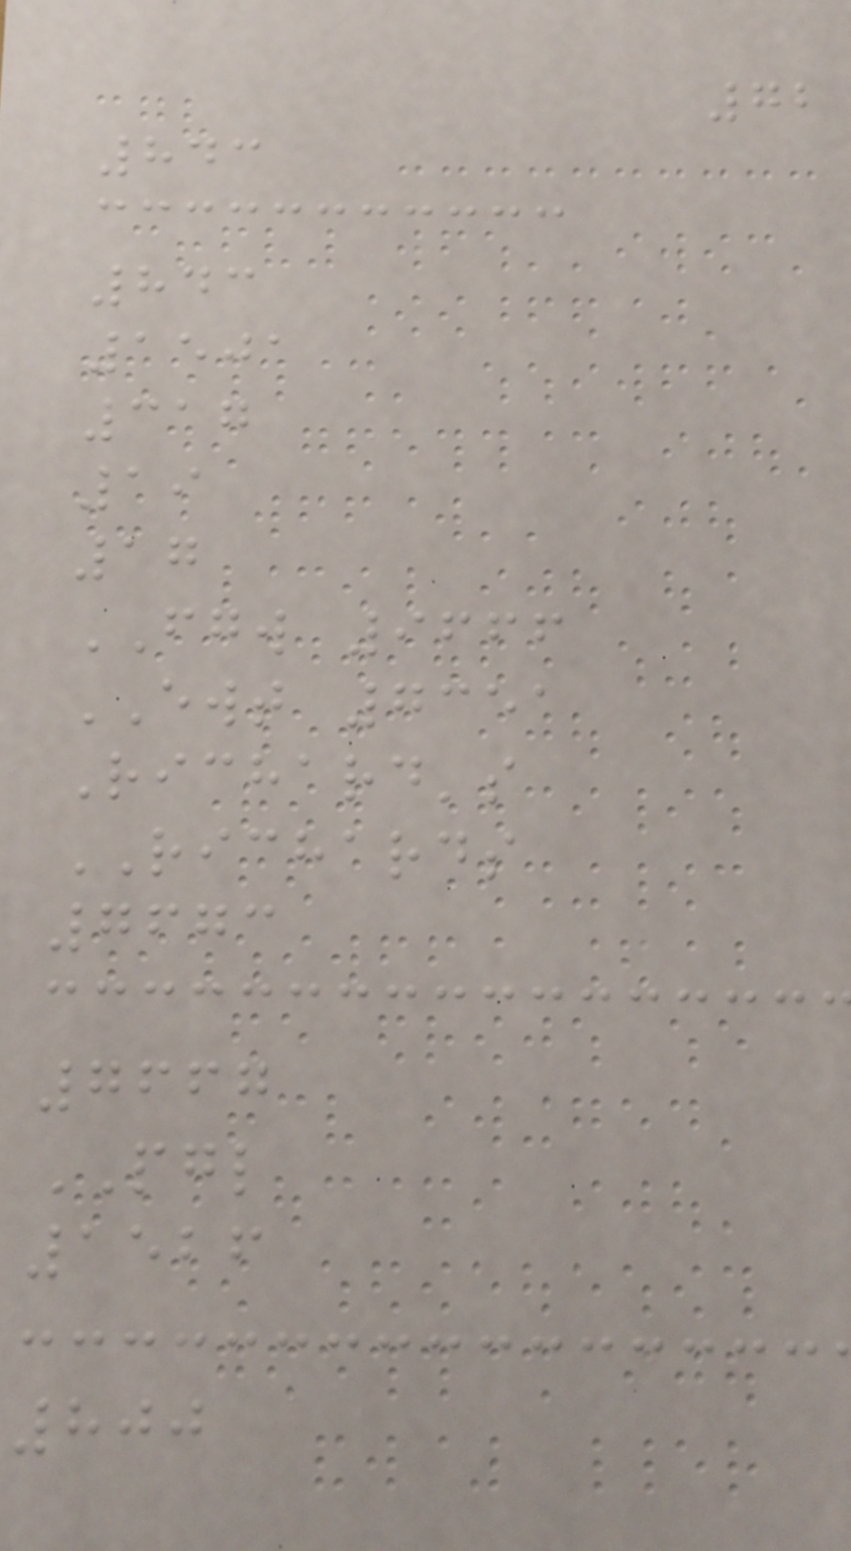72
843
843
1501
317
19
17
FGW 9666
EWT 7351
Richard's
RICHARDS
7673
7667
PGL
1526
800
